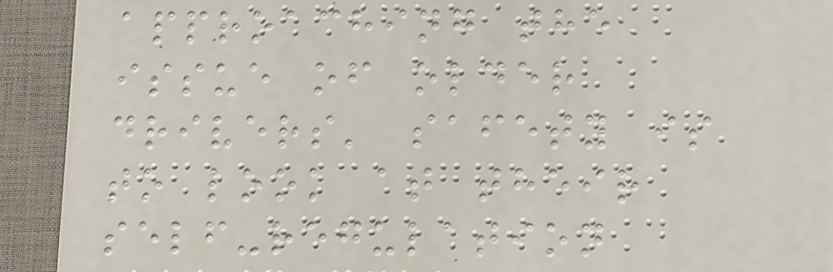approaching the
issue of older
drivers' safety is
to look at their
self-regulation
